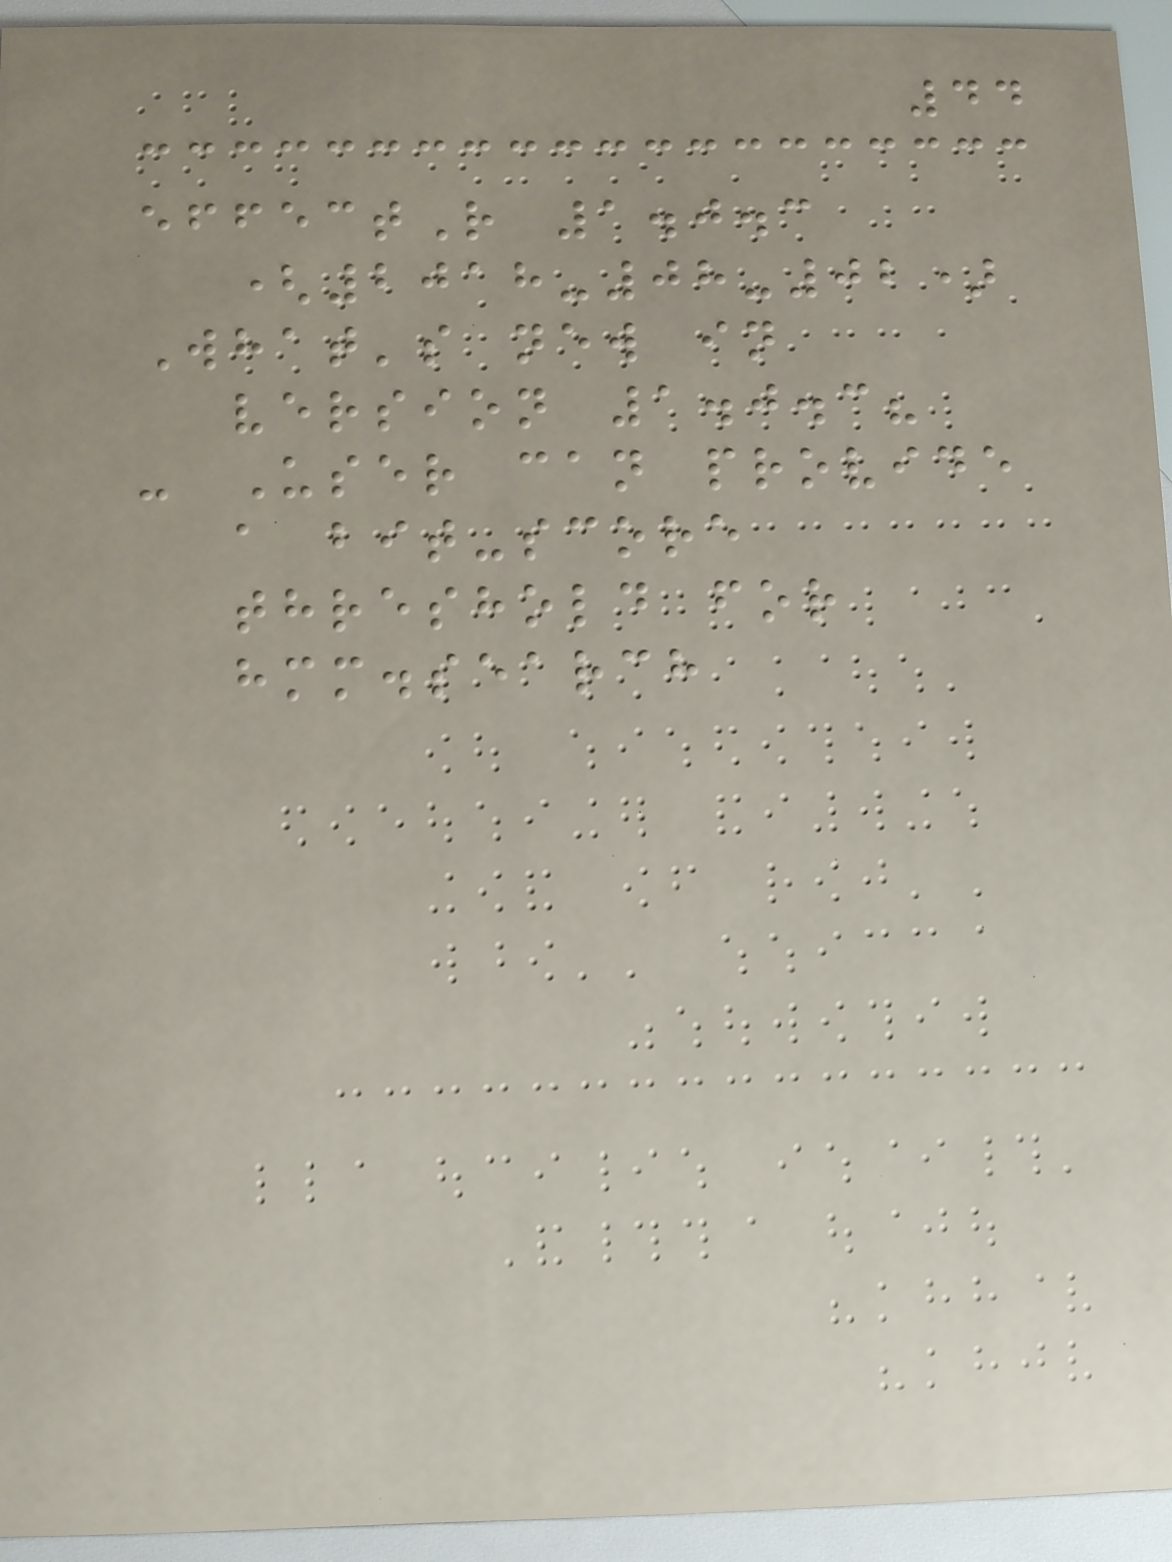44
effectR 1.0.3
(2018-08-02)
What's new in
version 1.0.3?
- User can provide
a bit-score
threshold for
hmm.search
